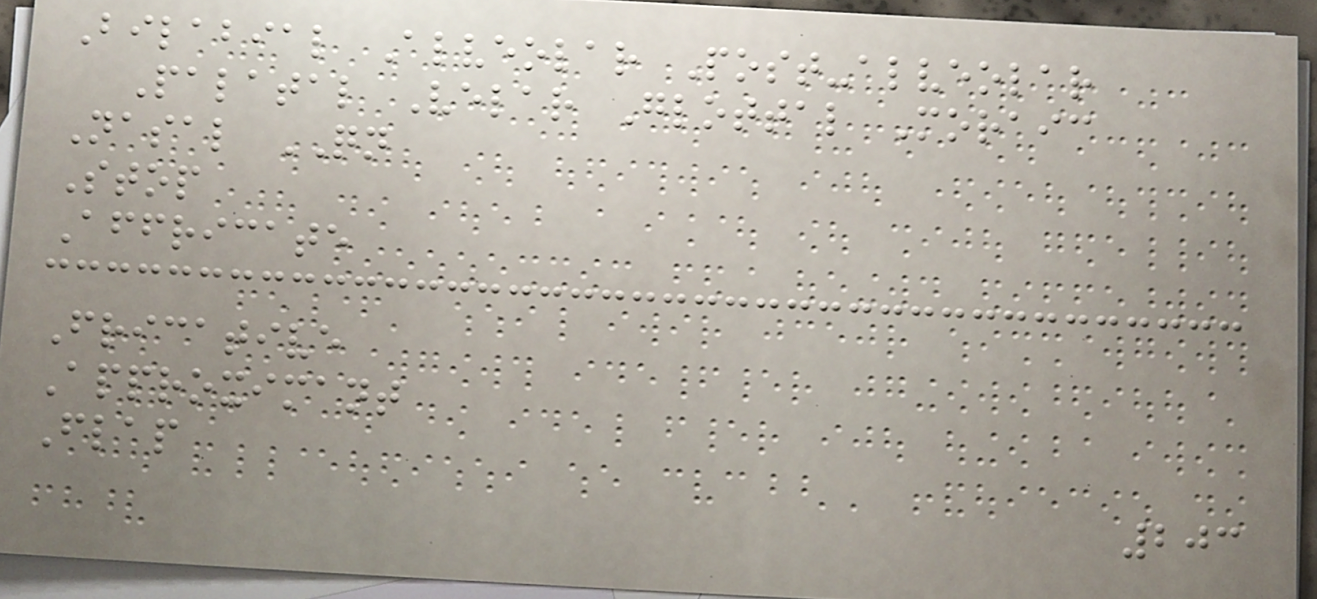Bilabial Alveolar Post-alveolar
Palatal Velar Glottal Moraic
Nasal QN
Stop
Affricate
Fricative
Approximant
Flap
203
